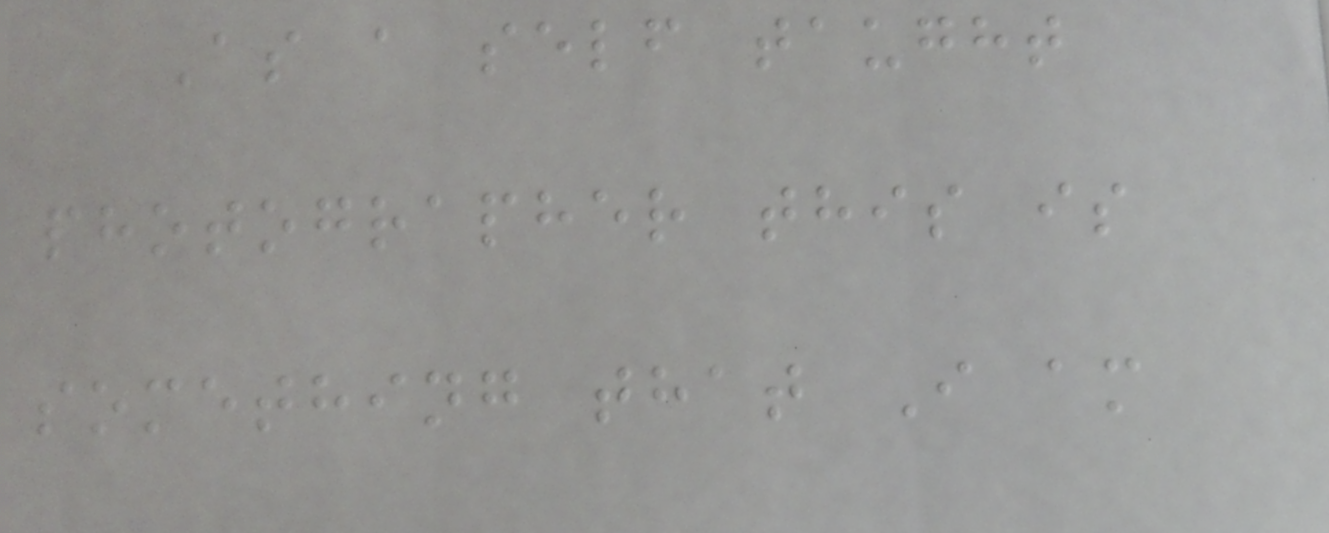As a self taught
photographer this is
something that I am
